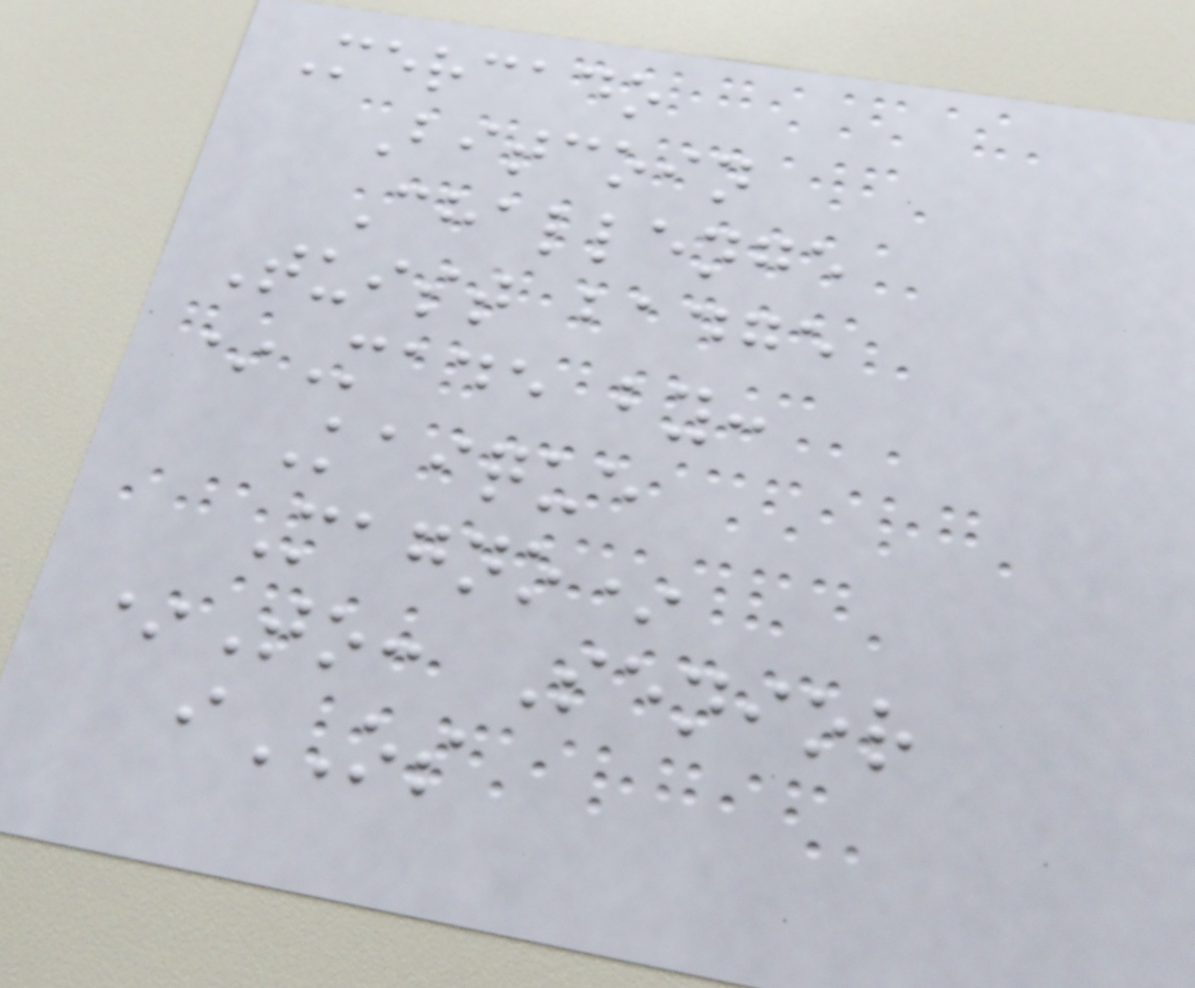Mercado
Bitcoin
Challenge
Tuist badge
*Made by:
Kaique
Magno*
*To: Senior
iOS
